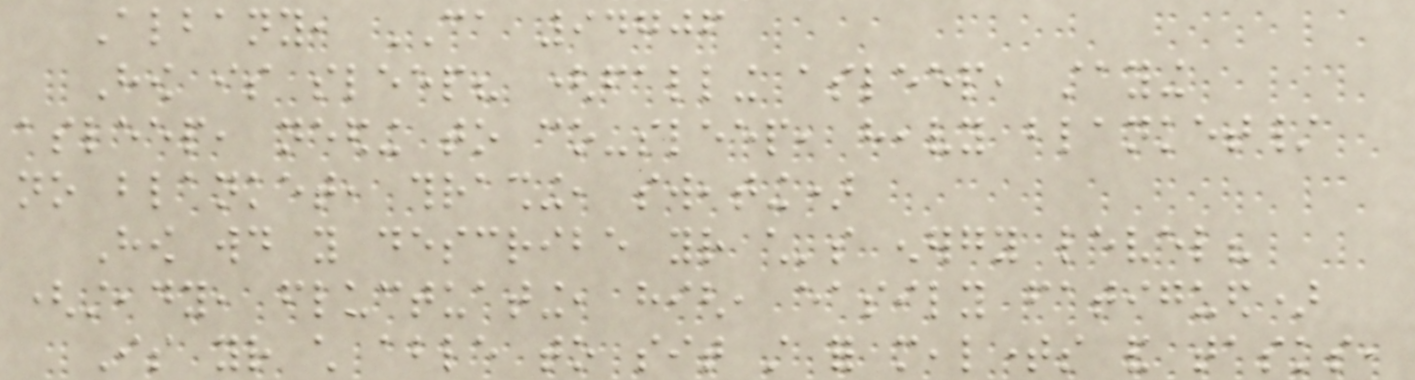Albany, CA 94706
How is sleep? (falling asleep, staying
asleep, needing to co-sleep, heavy blanket/
no blanket, thrashing, sweating)
How would you describe your child's energy level?
(steady, fluctuating, high, easily fatigued)
Is your child able to sit still for mealtimes and tasks,
